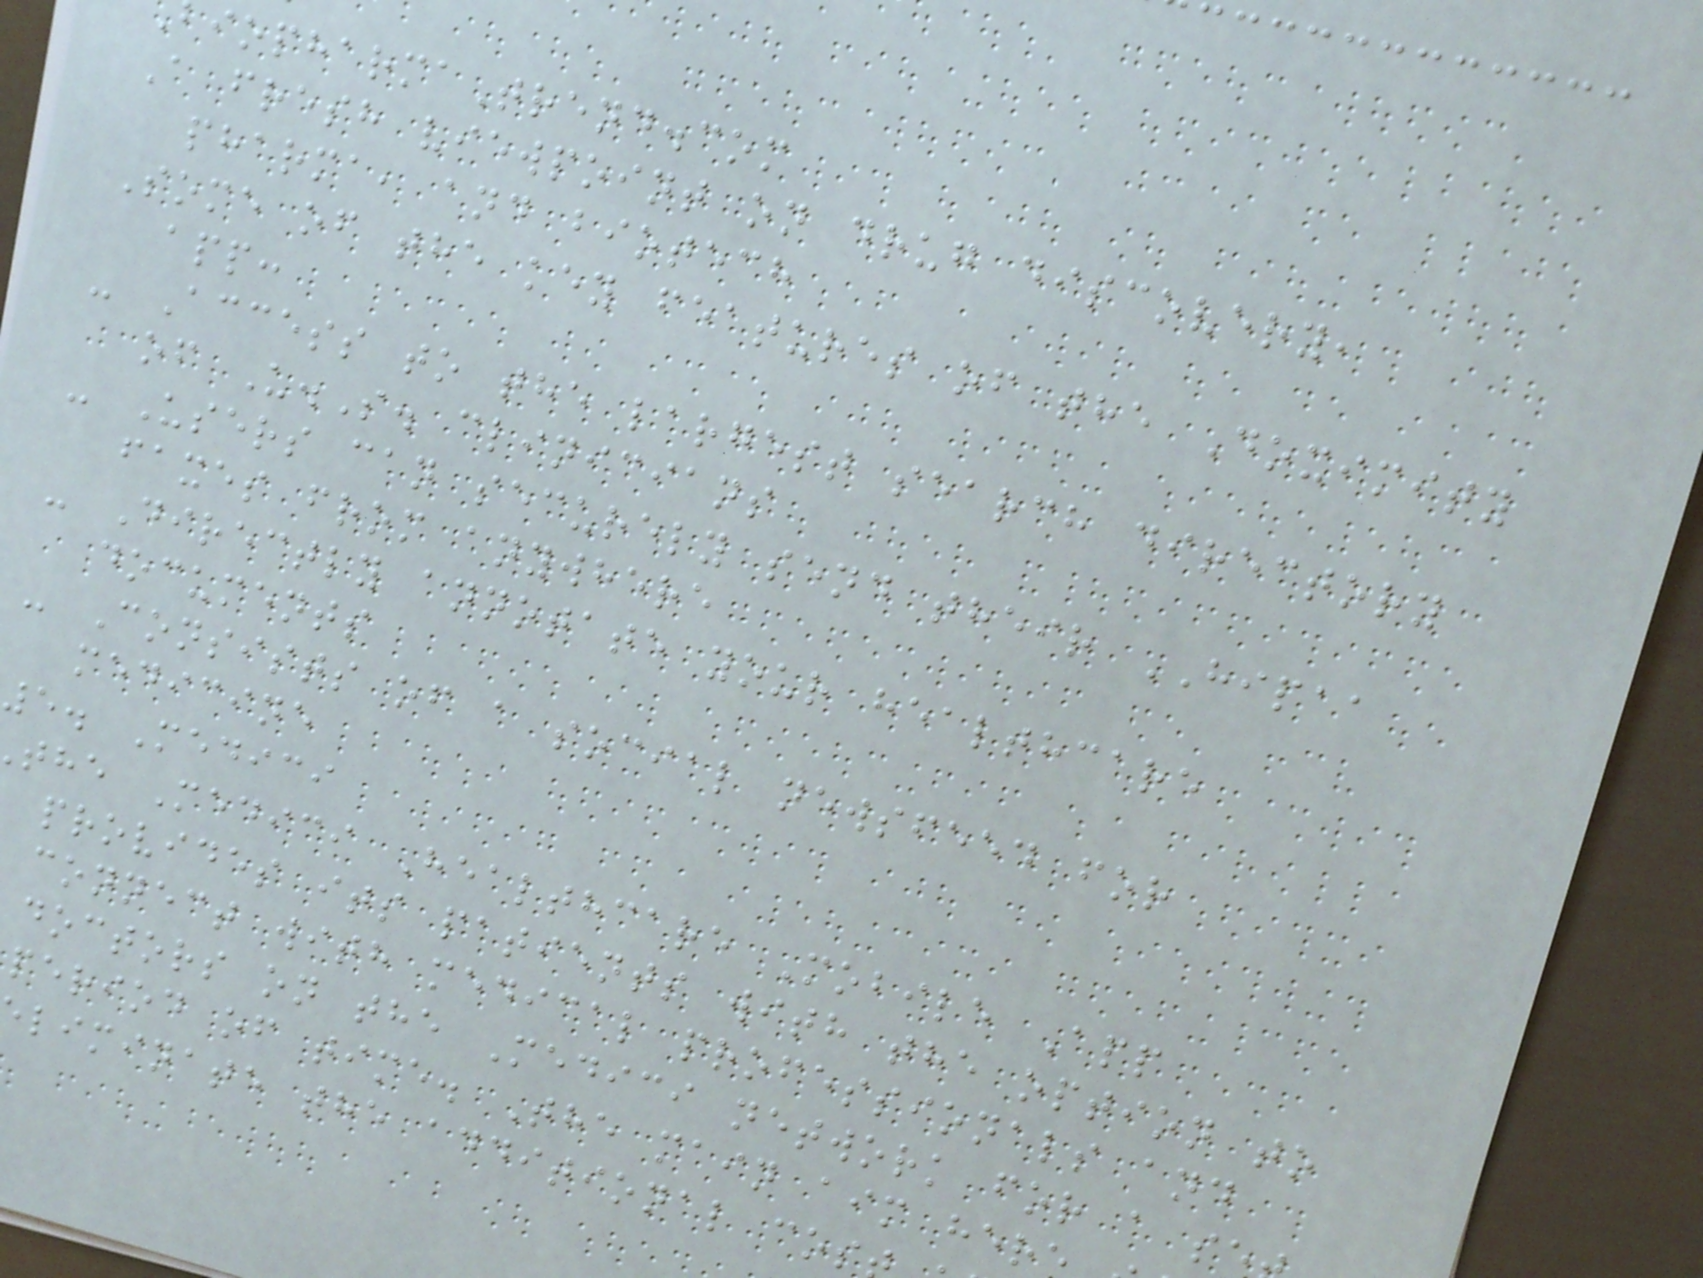iopharmaTrend.com
A fresh viewpoint on drug discovery,
pharma, and biotech
Some of the key features of the Doximity
app:
- Access to the largest search directory
of U.S. clinicians
- Users can securely send their HIPAA
faxes from anywhere
- Directly annotate your healthcare
documents
- Consists of a social newsfeed for
medicine
5. Medici
the Medici Healthcare Mobile App
provides its patients with the option to
connect with medical professionals and
doctors on the Medici network for a se
period of time. The main aim her
liminate the additional cos
